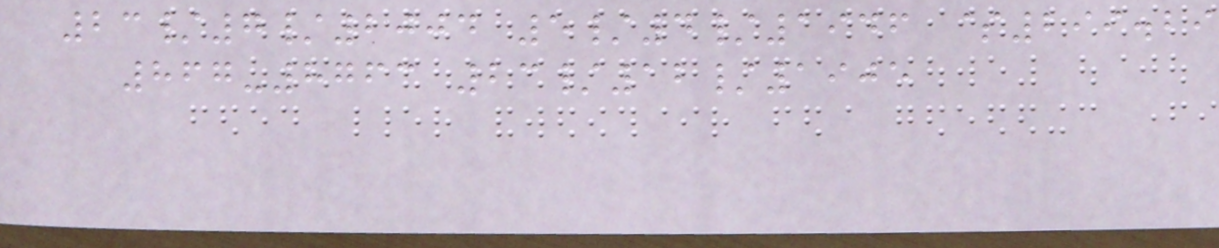23/7/2004 5/4/1946 $299.29
867-8763 23/12/1905
